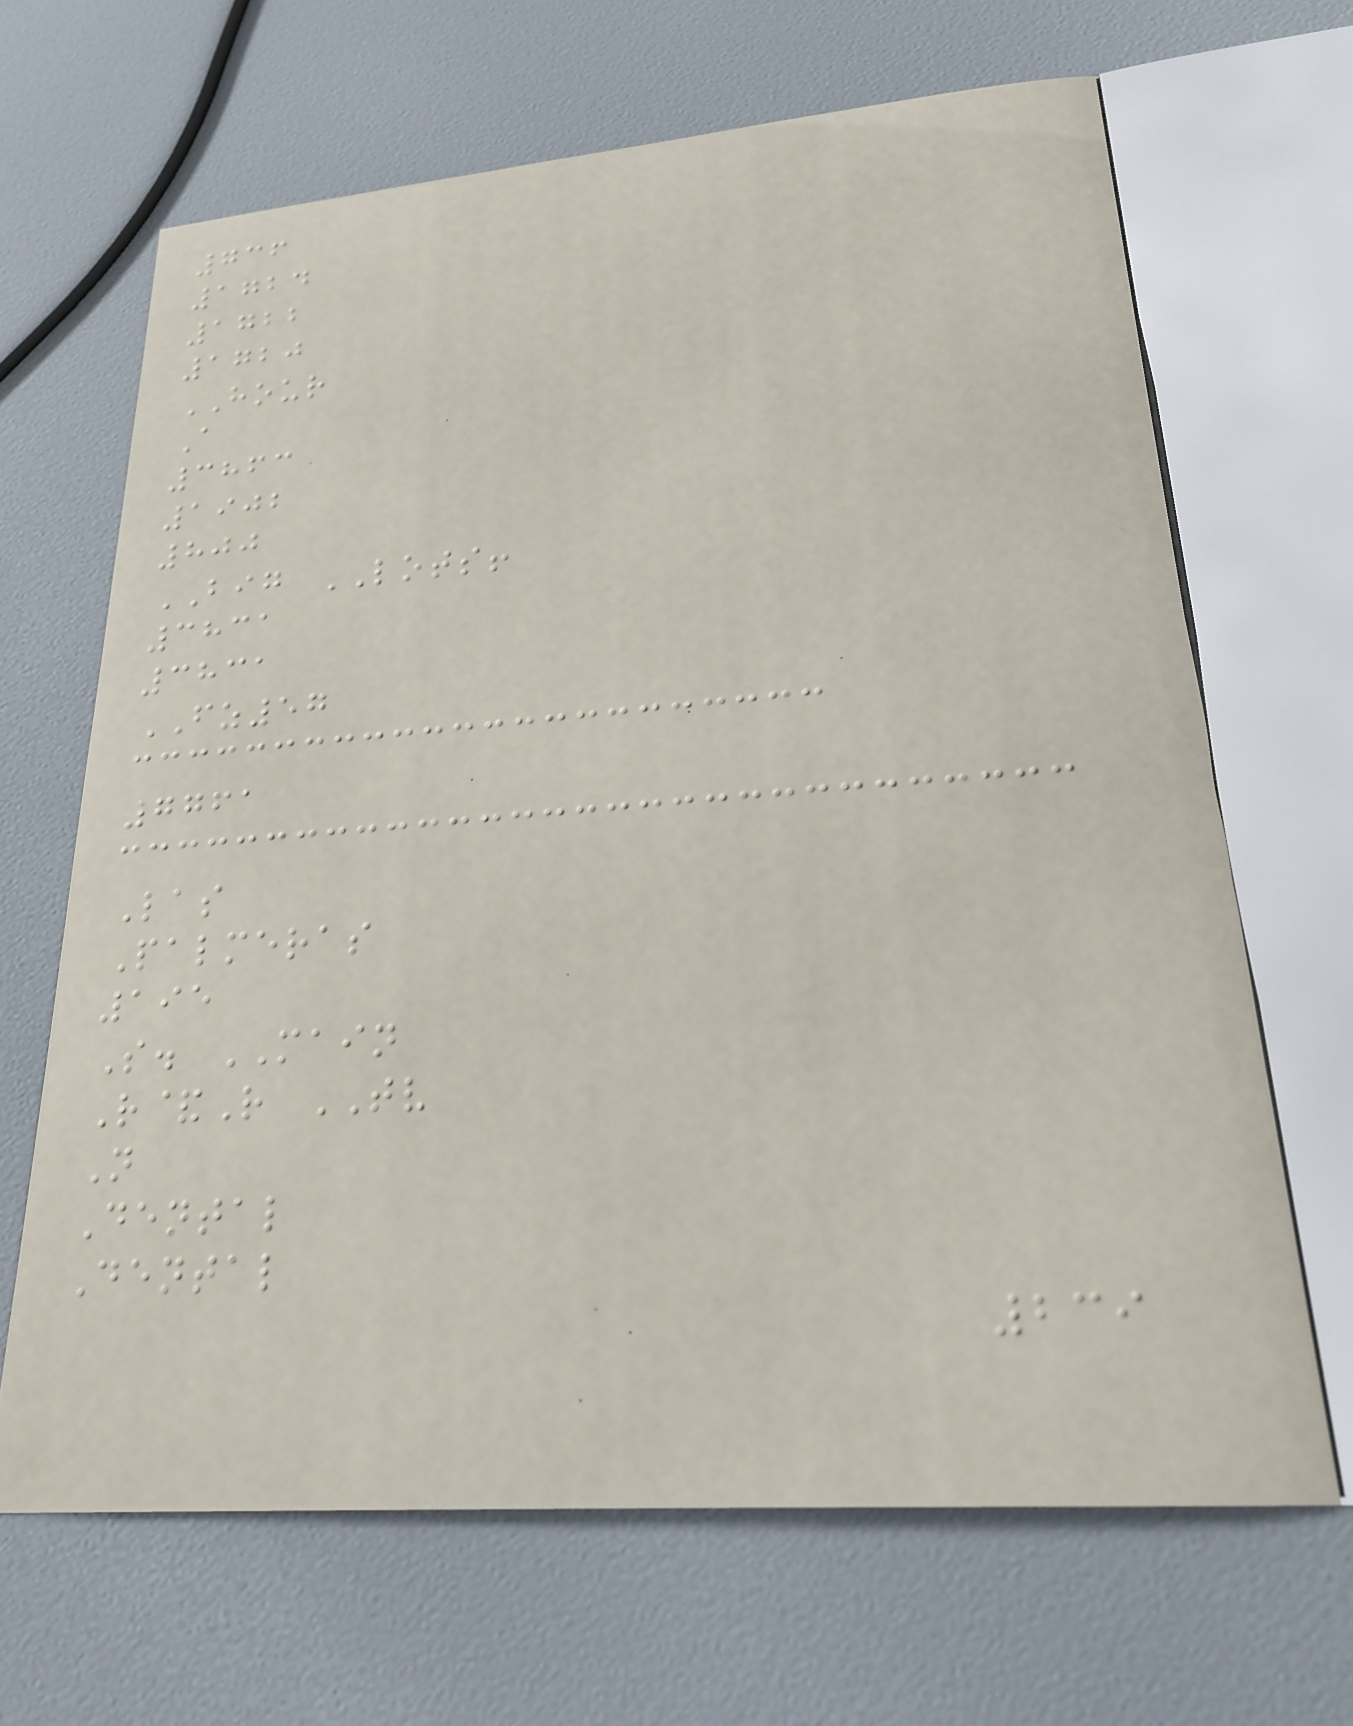736
1724
1722
1720
HOUR
A
3863
1902
800
BIG LOTS!
3831
3831
FZ57
7761
Las
Palmeras
195
S. MAIN
R&R TV
N
Dental
Dental
239
